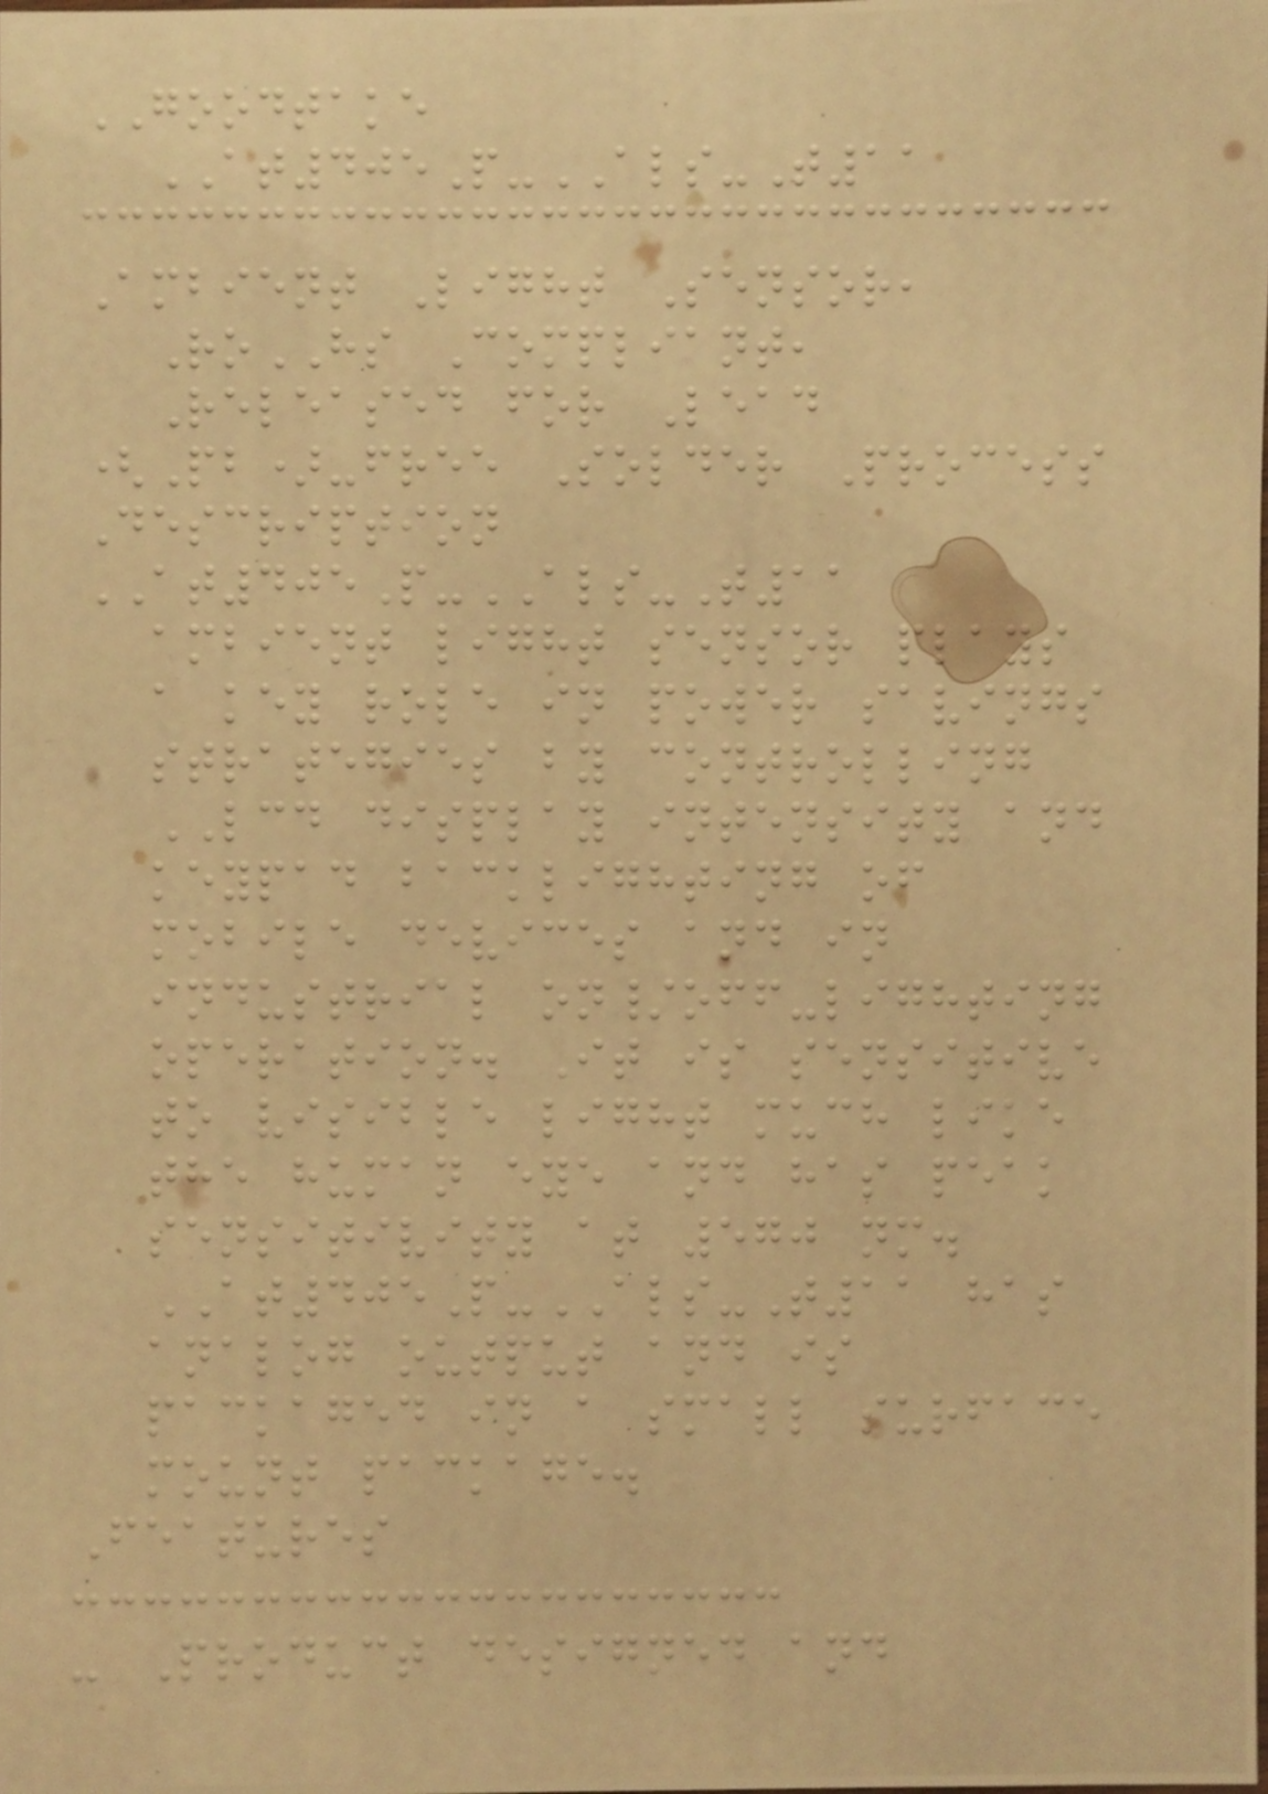GOODTAKE
AT405P-ALS-T11
Ambient Light Sensor,
RoHS Compliant,
Released for Lead
(Pb)-free Solder Process
Description
AT405P-ALS-T11
ambient light sensor plays
a key role in power savings
strategies by controlling
LCD display intensity and
keypad backlighting of
mobile devices and in
industrial on/off-lighting
operation. It is sensitive
to visible light much like
the human eye and has peak
sensitivity at 570 nm.
AT405P-ALS-T11 has
analog output and is
packaged in a small surface
mount package.
Features
- Product designed and
